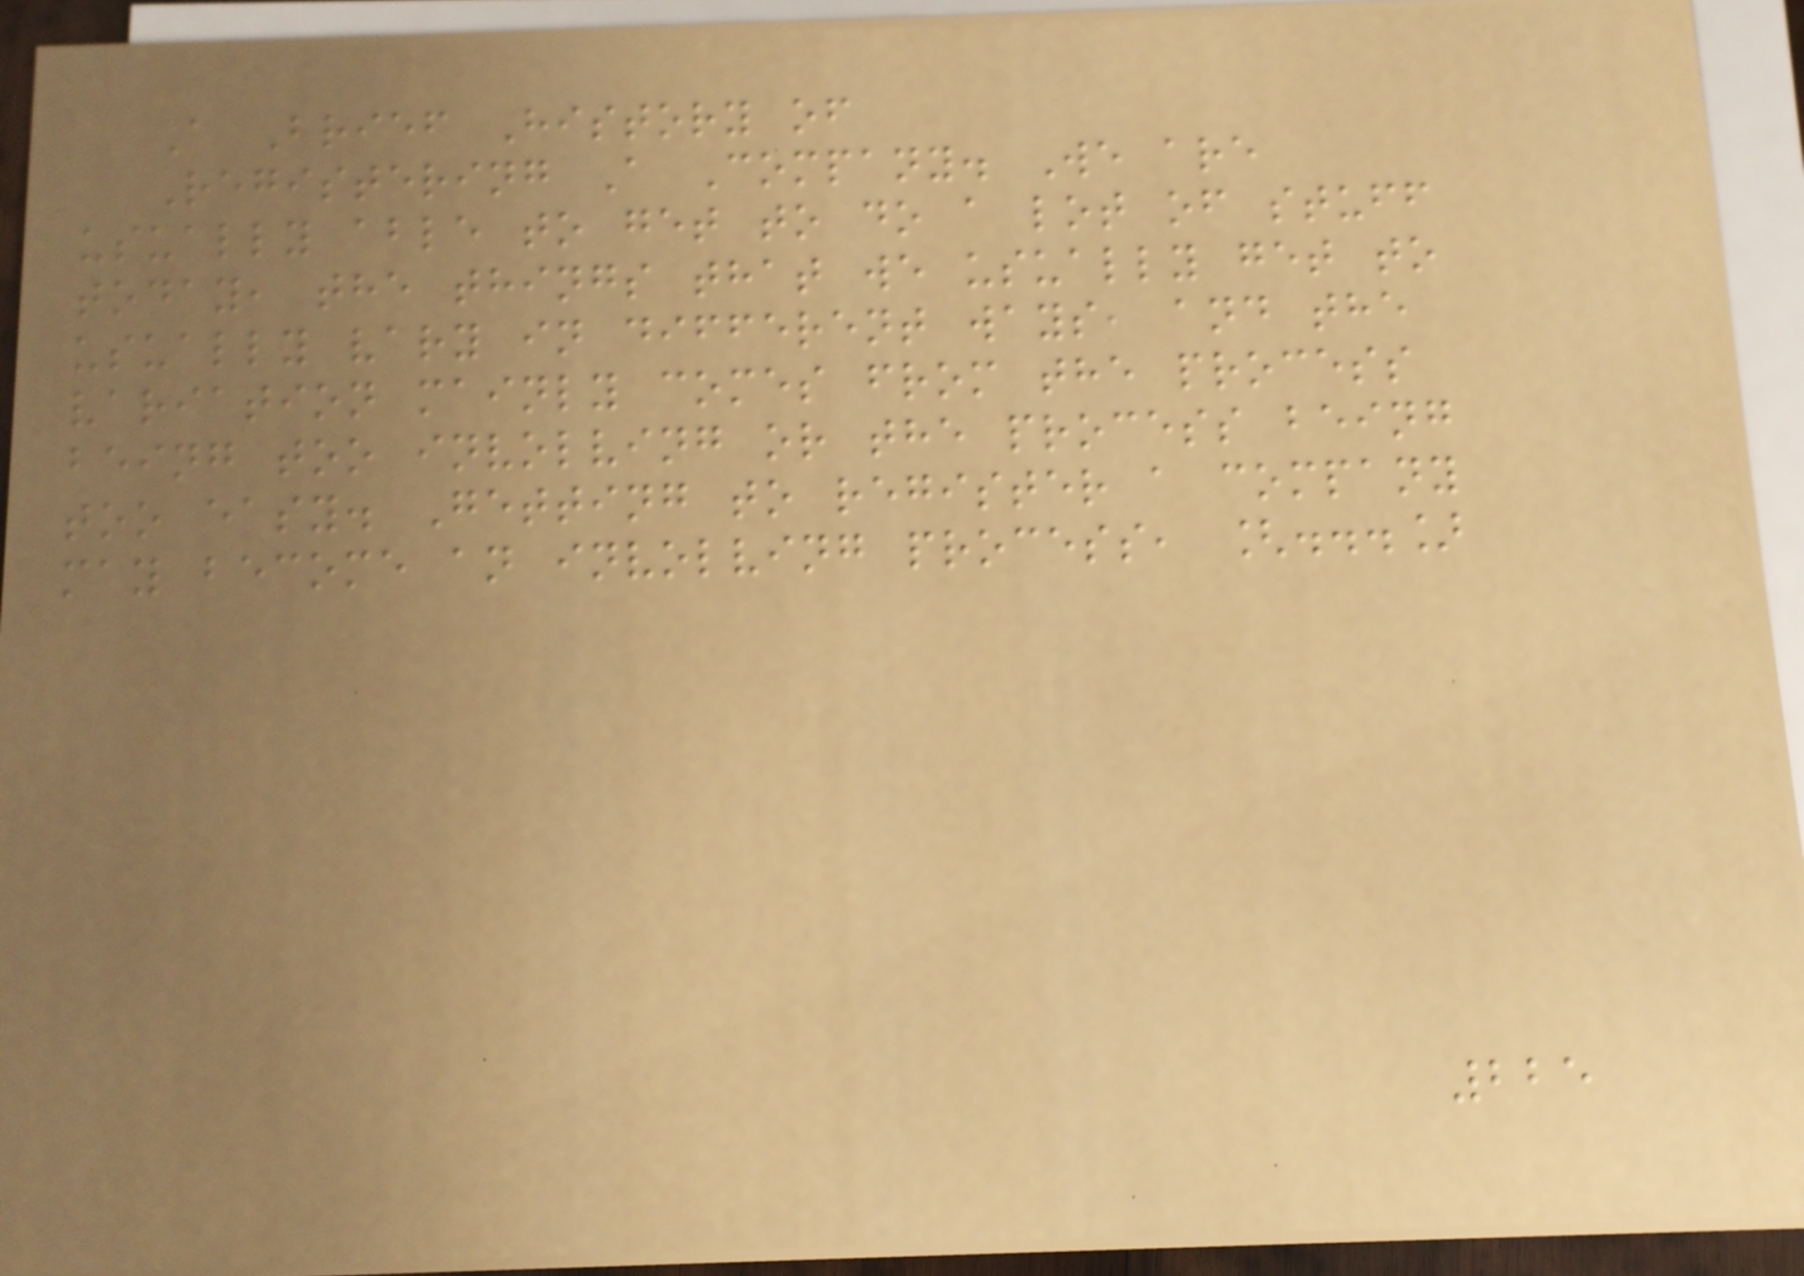A Brief History of
Registering A Company. We are
usually able to get to do a lot of stuff
today, the things that we usually get to
usually vary in different ways, and the
variation mainly comes from the process
being too involving or the process being
too easy. Getting to register a company
may become an involving process, [...]
225
